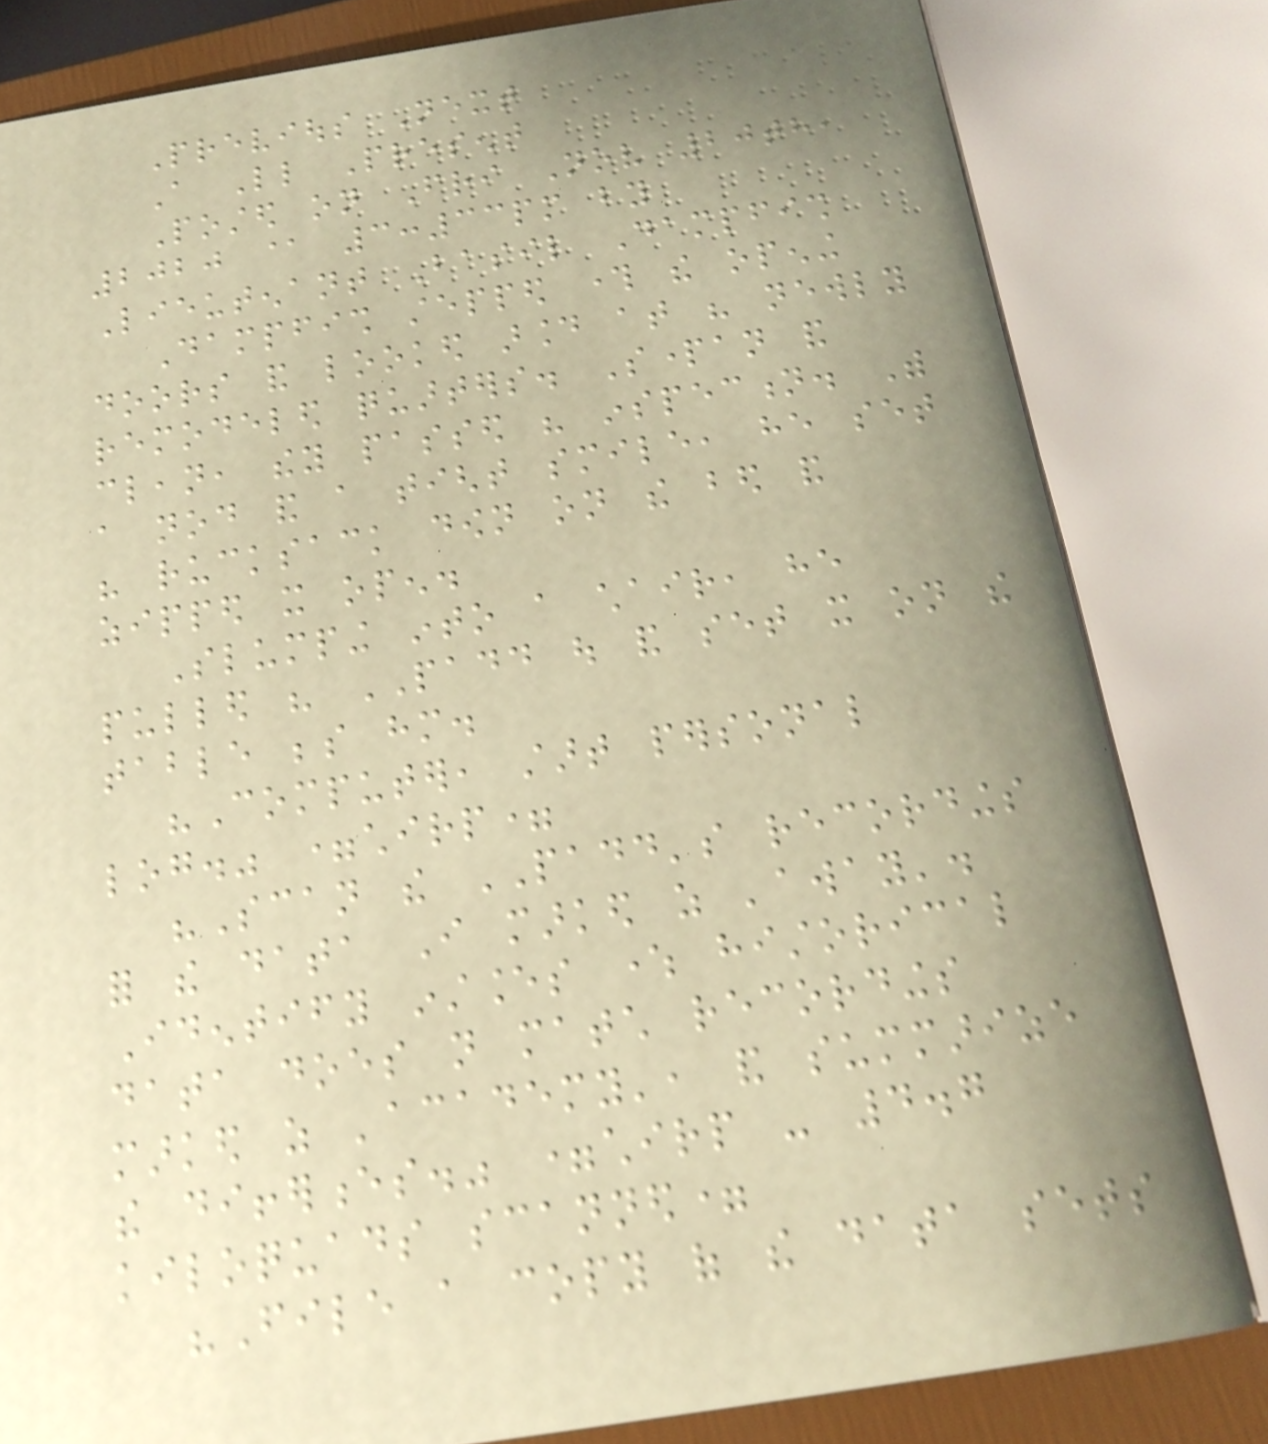Previous Next
A Little Present
Posted on Fri Nov 20th,
2020 @ 3:33pm by
Lieutenant Basil Dampfish
Dampfish stepped through the opening
doors and looked around at his newly
remodeled quarters. Spartan and
clean, they passed his inspection. With
a nod and a tight smile, he set
his rucksack down on the bed and
zipped it open.
Slumping into a chair, he
pulled his PADD out and set it on the
table beside him.
"Computer, start personal
log." =chirp=
"Scan the PADD's recordings
for the data I marked as 'away'.
Identify instances where historical
data does not match recordings
marked as 'academy', and summarize
the differences." =chirp - 4.7
kiloquads scanned=
"File a copy of the data sets
